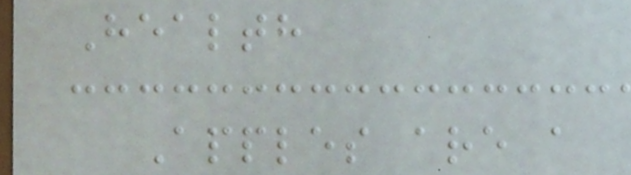Health
Apples are a
